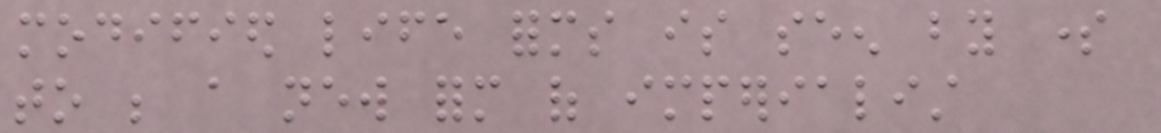modified life forms is seen by some
to be a new form of imperialist
